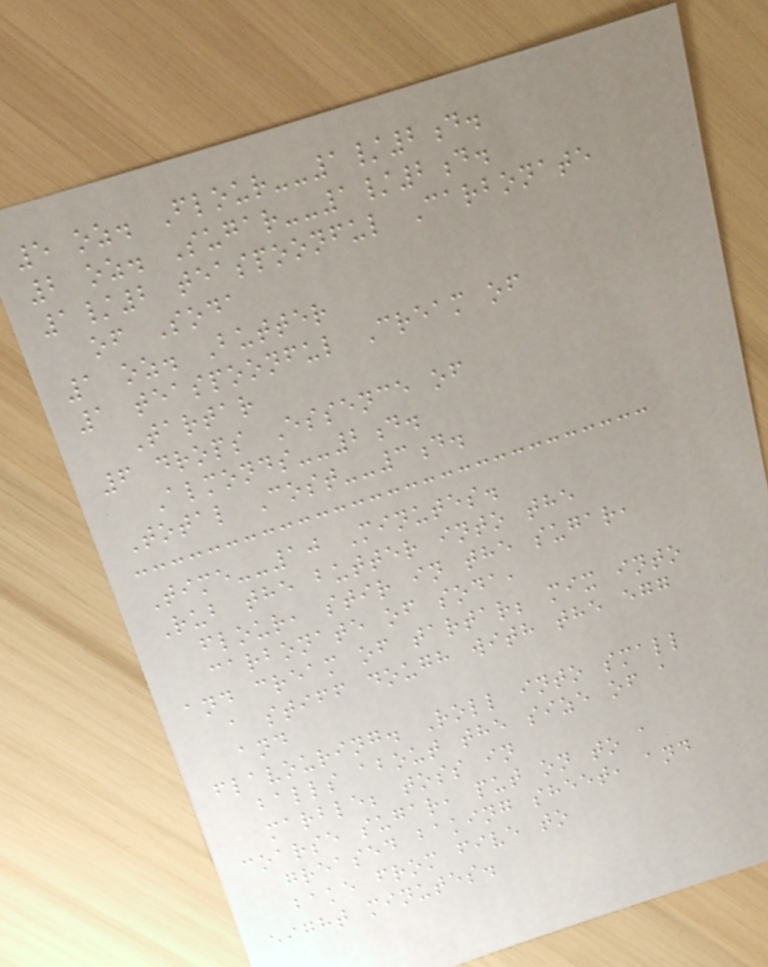5 oz. Flour--1/2d.
2 oz. Sugar--1/2d.
1/2 teaspoonful Carbonate
of Soda
1 oz. Butter
1 teaspoonful Cream of
Tartar
6 drops Essence of
Almonds--2d.
Total Cost--3d.
Time--10 Minutes.
Rub the butter into the
flour, stir in the sugar,
carbonate of soda,
and cream of tartar; mix into
a stiff dough with the egg
and
flavouring. Roll into small
balls about the size of a
marble; toss in
coarse sugar, put on to a
greased baking sheet, and
bake from five to
eight minutes.
